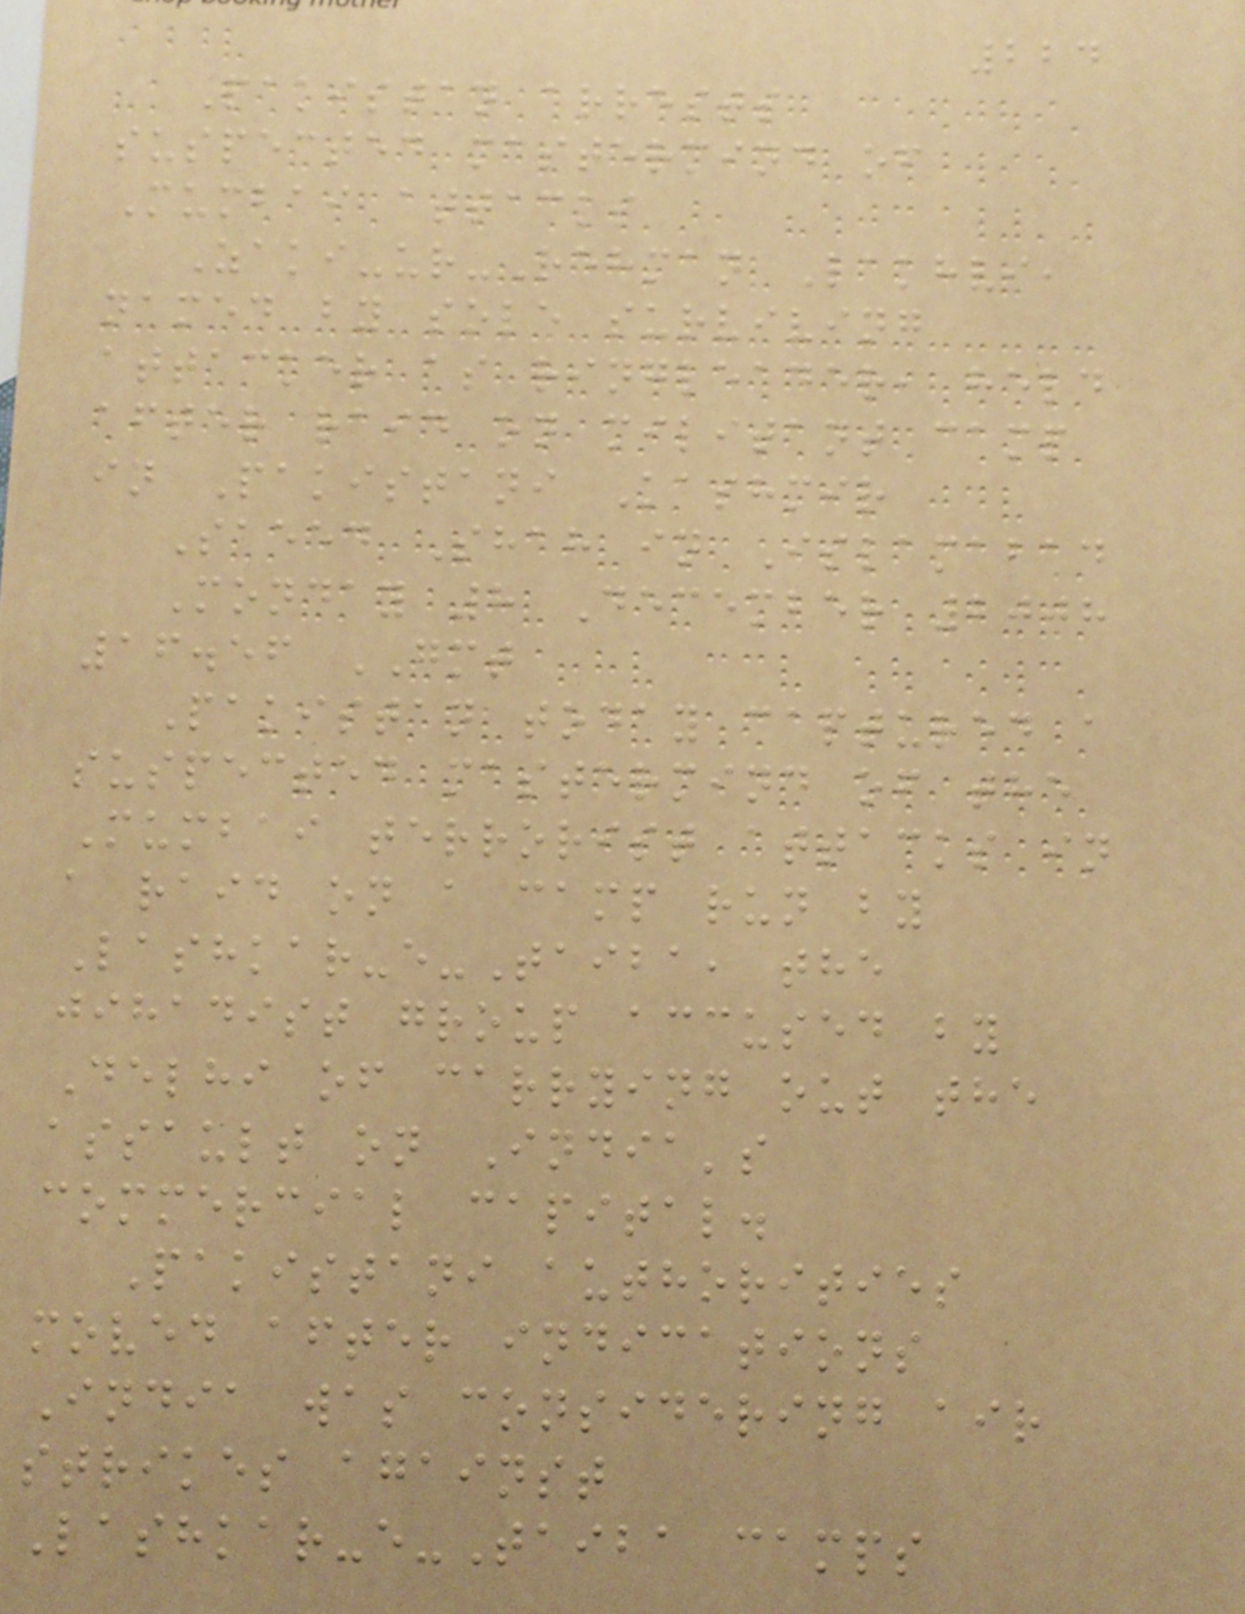224
Pakistan arrests
suspected mastermind of
Mumbai attacks
Zaki-ur-Rehman Lakhvi,
named by sole surviving
attacker as ringleader, held
after raid on militant camp
in Pakistani Kashmir
Saeed Shah in Islamabad
Monday 8 December 2008
16.56 GMT
Pakistan today captured a
suspected mastermind of the
Mumbai terrorist attacks in
a raid on a camp run by
Lashkar-e-Taiba, the
jihadist group accused by
Delhi of carrying out the
assault on India's
commercial capital.
Pakistani authorities
moved after indications
India was considering air
strikes against
Lashkar-e-Taiba camps
